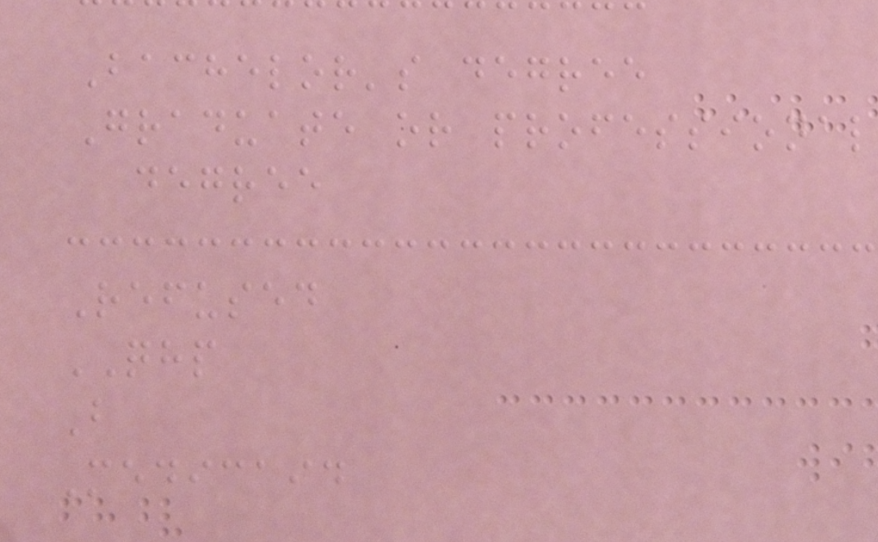Bachelor's degree
Graduate or professional
degree
Refused
QHP
B
Medicaid
